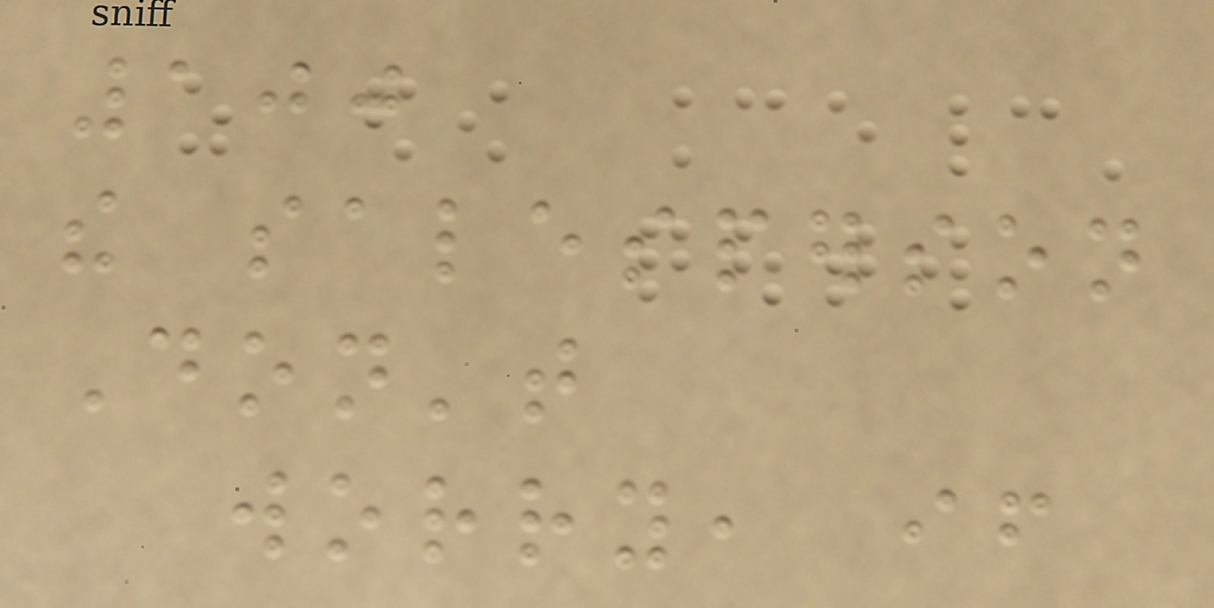100
the salesperson
Don't
worry, if
